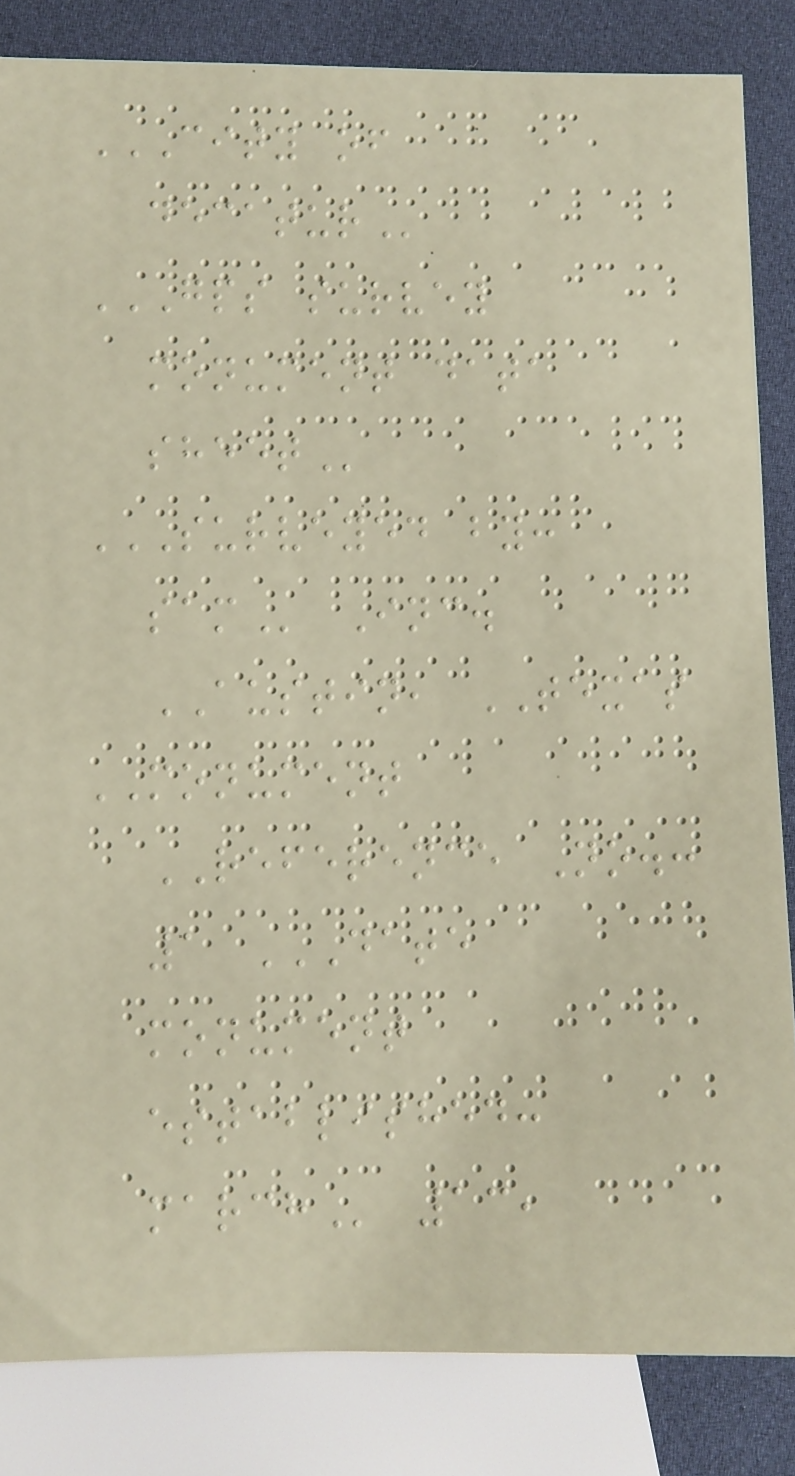CITY OF
DECATUR
GPS SURVEY
MONUMENT DATA
SHEET
SURVEYED BY:
SAM Inc.
AUSTIN, TEXAS
MONUMENT
REFERENCE No.:
1 DATE
MONUMENT
ESTABLISHED:
MARCH 13,
